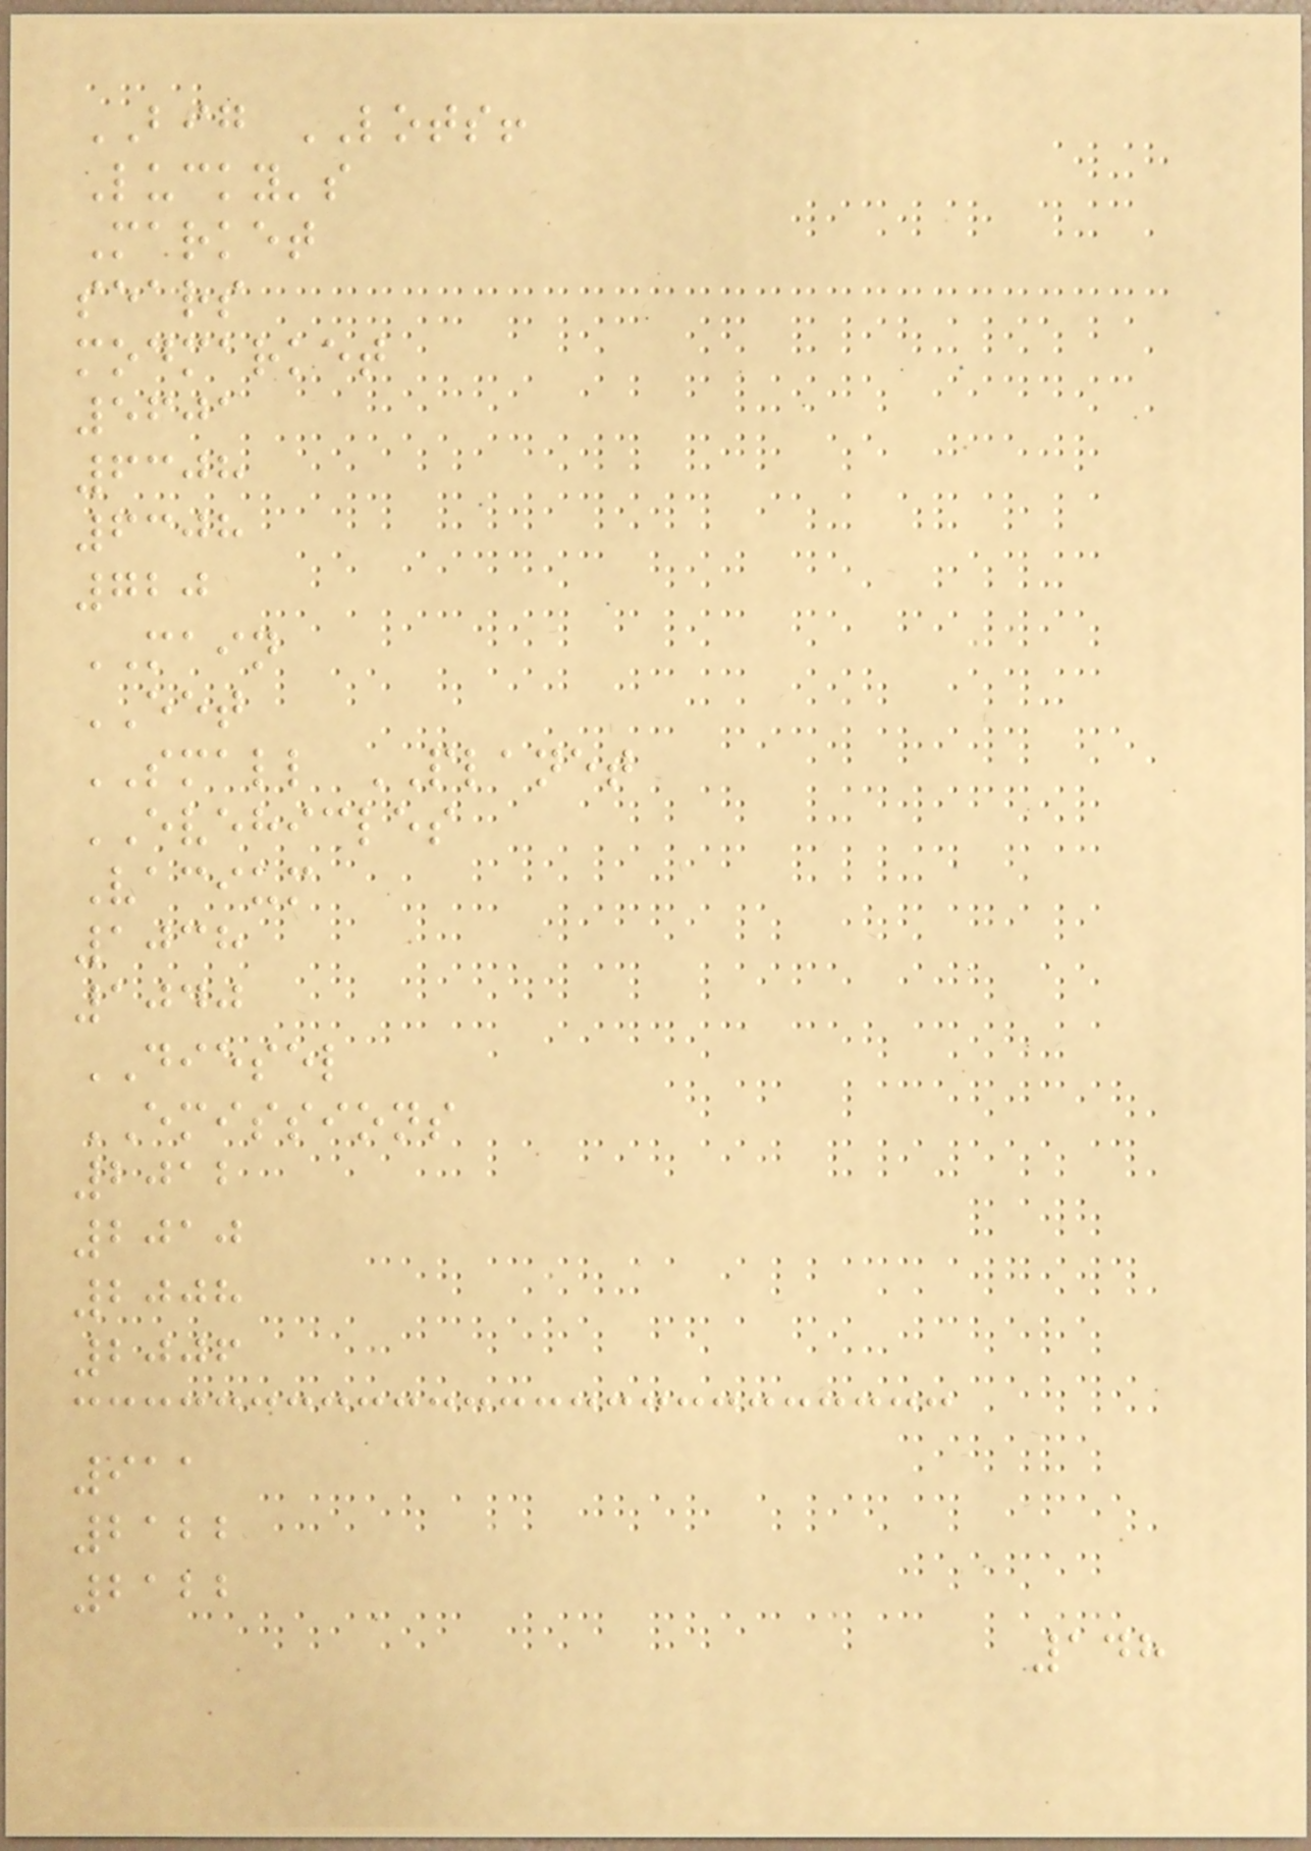BIG LOTS!
Lucky's
Market
sears
modmarket
5601
6308
6308
720
MAIN
EET
SMALL PLANET
EVEHICLES
Vacium
1038
1040
DIESEL
EMISSIONS
2012
2010
2008
2006
911
2122
2122
148
